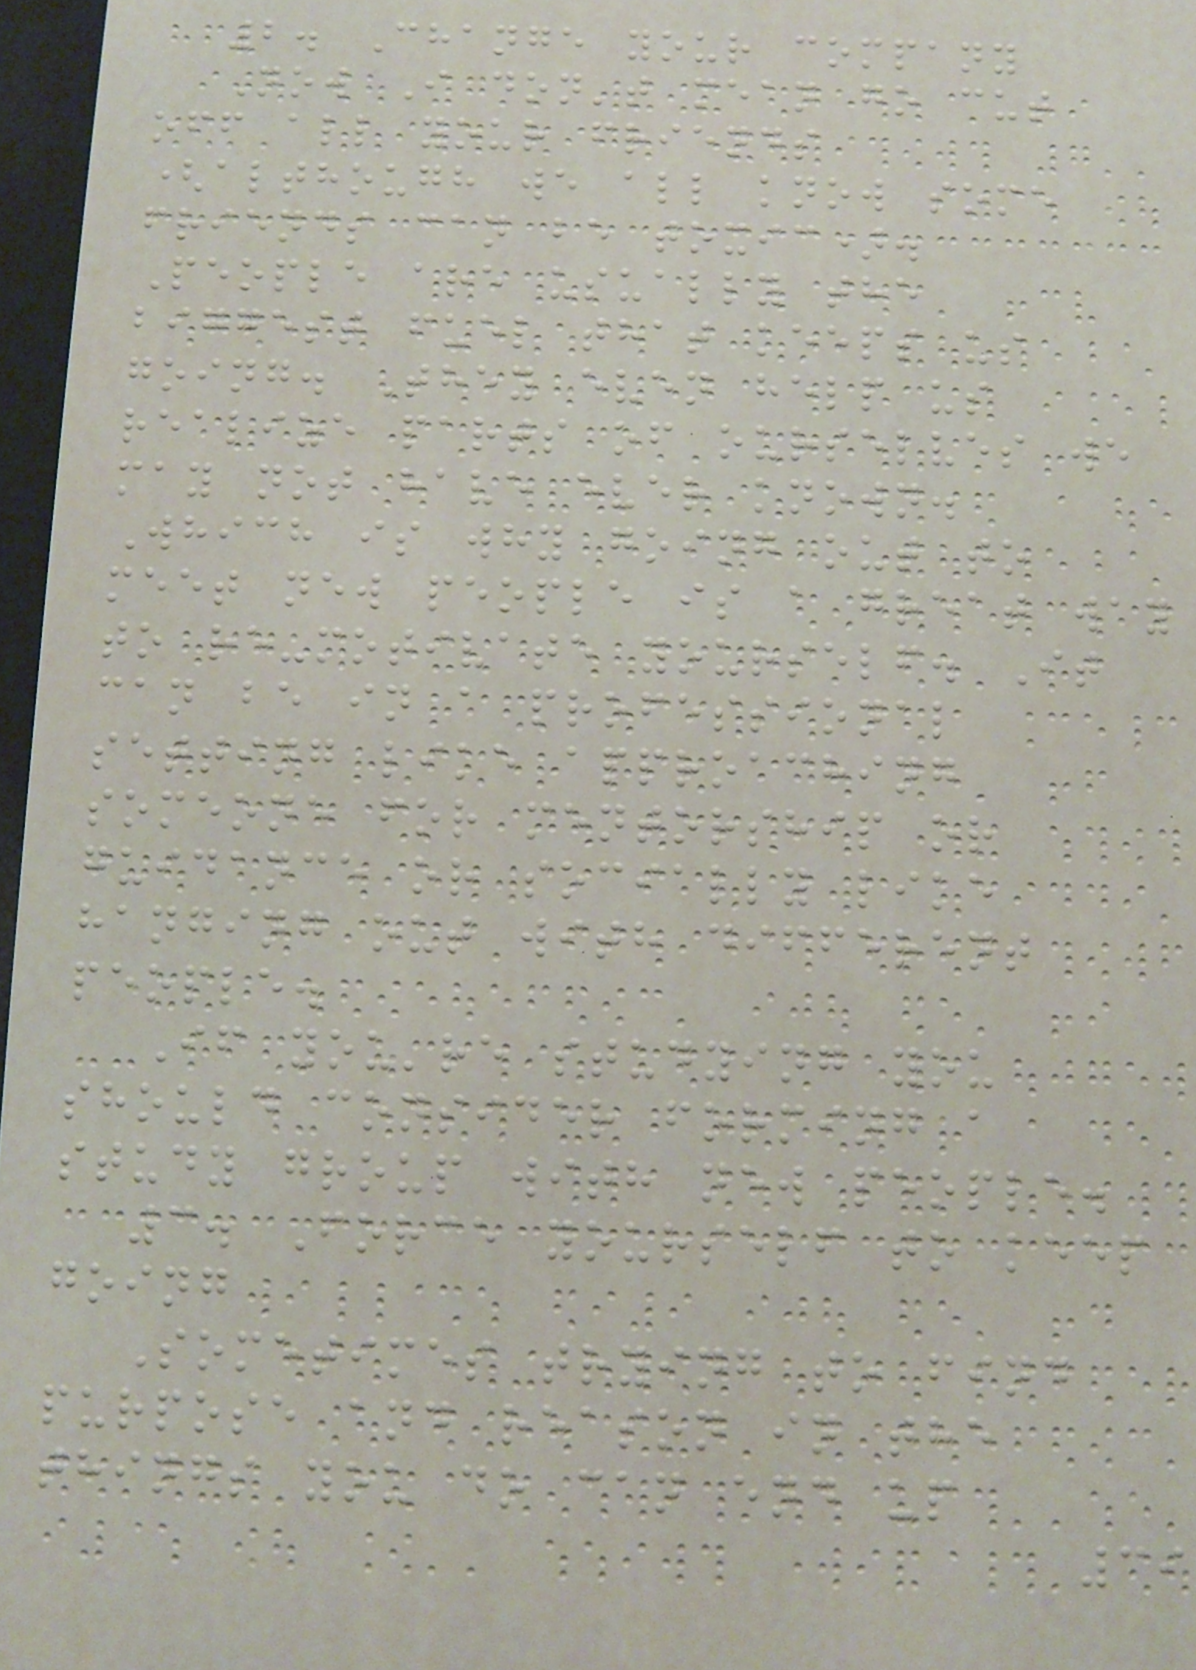2. Change your company
Now I don't mean go cut
off all your friends
(although we all know some
friends can be toxic).
People are usually the
biggest fuel that keeps us
going. They even help us
realize parts of ourselves we
may not have ever known.
Which is why going out to
meet new people is a great way
to re-motivate yourself. It
can be in a professional
setting like approaching
someone for mentorship or
guidance or socially like
hanging out with different
people.
If you're studying you
should consider forming a
study group with new people.
3. Force yourself to keep
going
Sometimes trying to find
purpose and reason in the
things you do can end up
39
